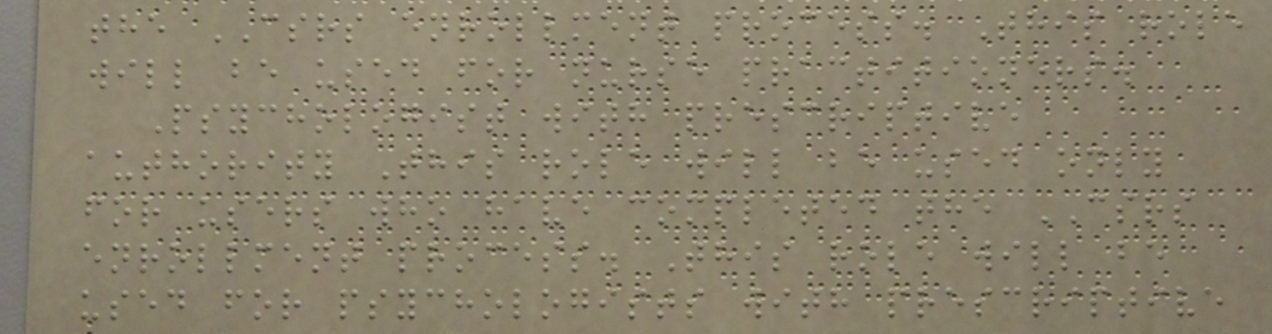the CSRS enrollment process. This role
will be used for nurse practitioners.
Psychologist with prescriptive
authority This role will be used only
for users who have completed the CSRS
enrollment process. This role will be
used for psychologists with prescriptive
